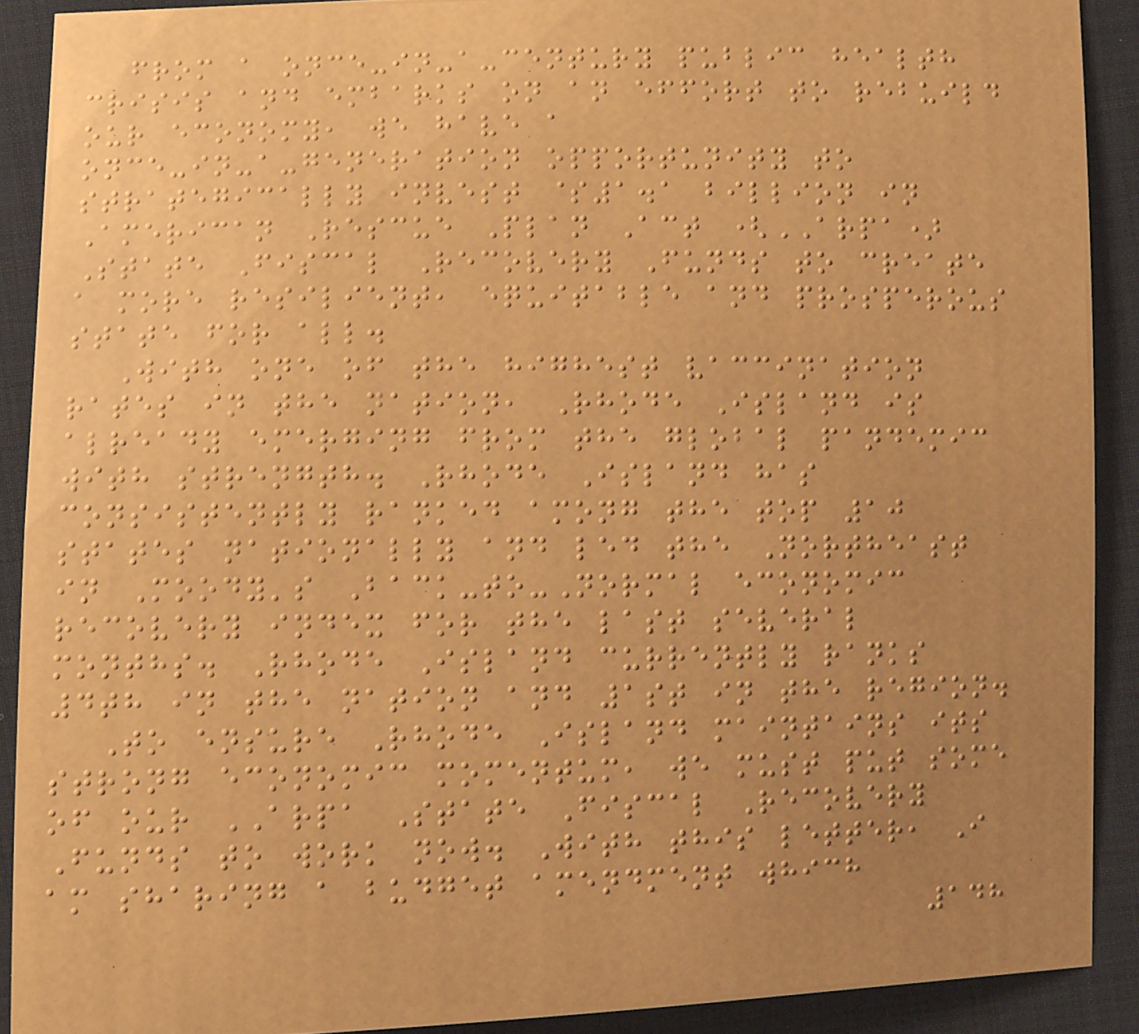from a once-in-a-century public health
crisis and embarks on an effort to rebuild
our economy, we have a
once-in-a-generation opportunity to
strategically invest $1.1 billion in
American Rescue Plan Act (ARPA)
State Fiscal Recovery Funds to create
a more resilient, equitable and prosperous
state for all.
With one of the highest vaccination
rates in the nation, Rhode Island is
already emerging from the global pandemic
with strength. Rhode Island has
consistently ranked among the top 10
states nationally and led the Northeast
in Moody's Back-to-Normal economic
recovery index for the last several
months. Rhode Island currently ranks
4th in the nation and 1st in the region.
To ensure Rhode Island maintains its
strong economic momentum, we must put some
of our ARPA State Fiscal Recovery
Funds to work now. With this letter, I
am sharing a budget amendment which
148
